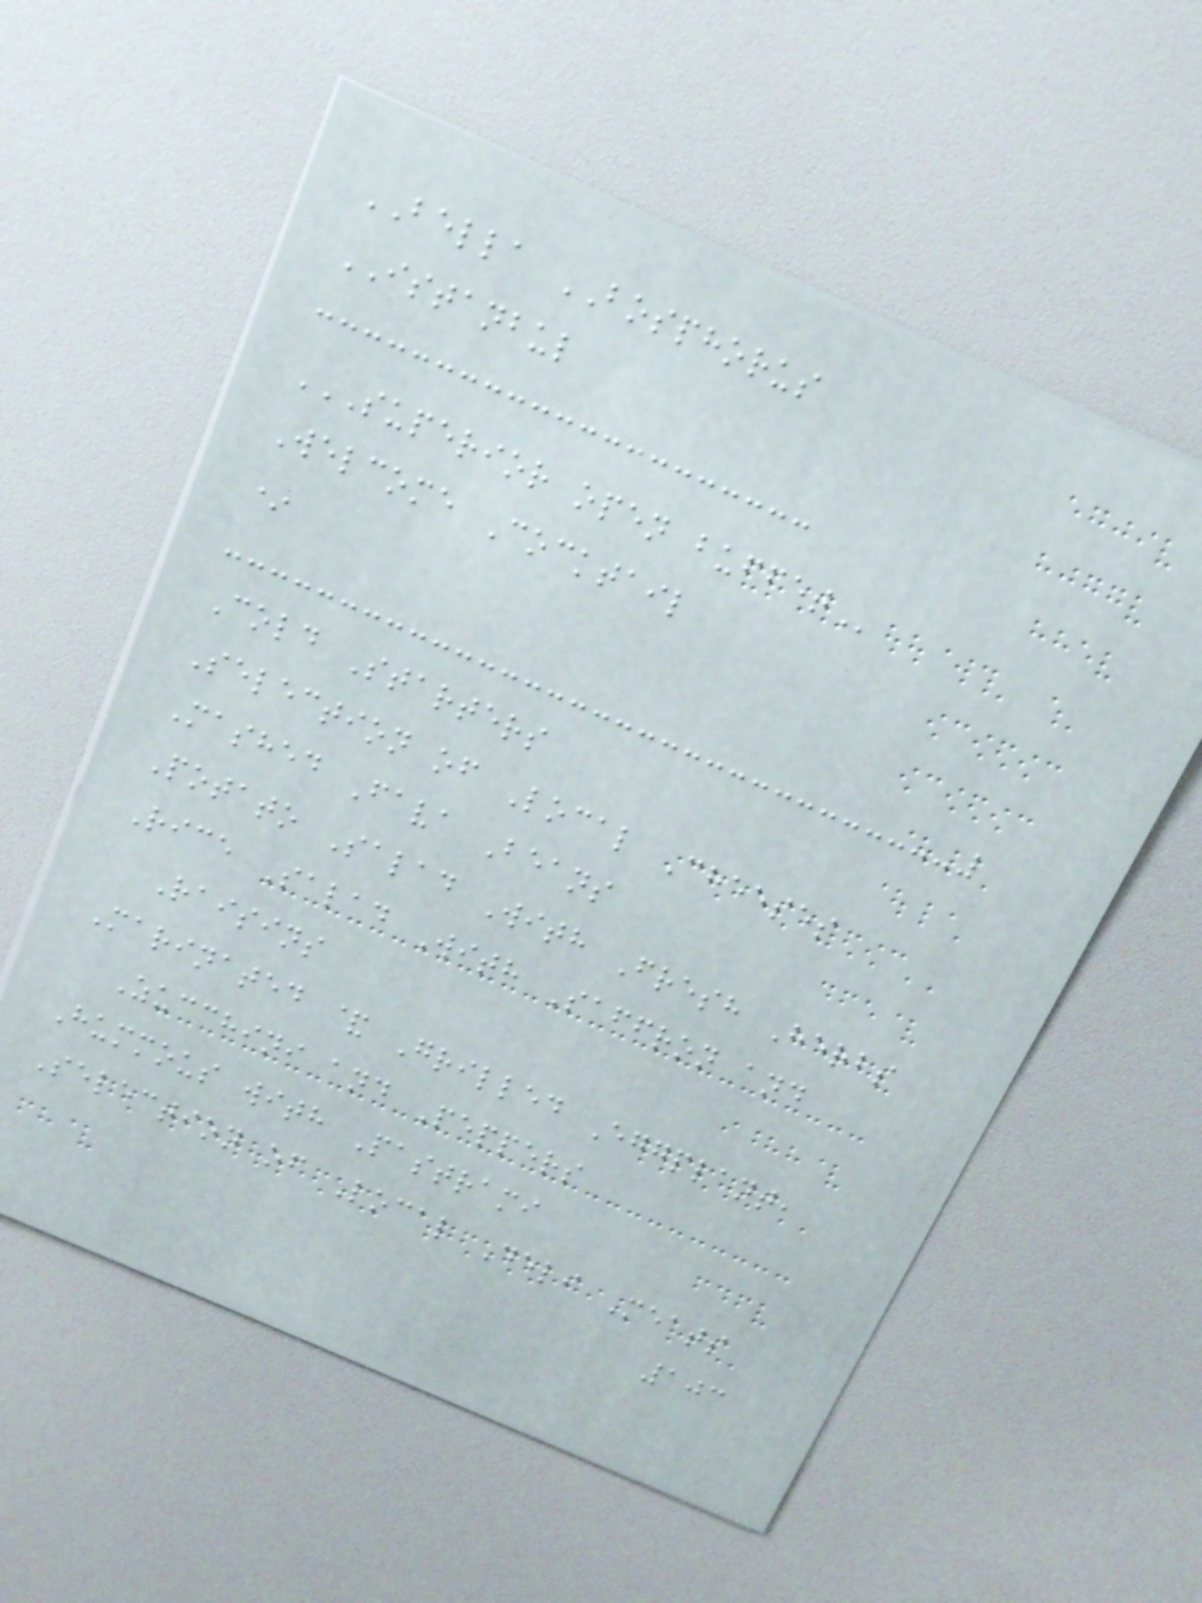BELLA BOSPHORUS
ISTANBUL
SUPERIOR OPEN BUFFET
Welcome Cocktail
*
Cold Starters
Selection of Local Cheeses
Mashed Fava Beans
Potato Salad With Fresh Herbs
Rice Salad With Saffron and
Raisins
Marinated & Grilled Eggplant,
Zucchini and Peppers
Hummous with Pastrami
Selection of Local Deli Meats
103
